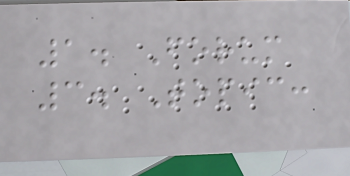1. Forum
3. Topic:
